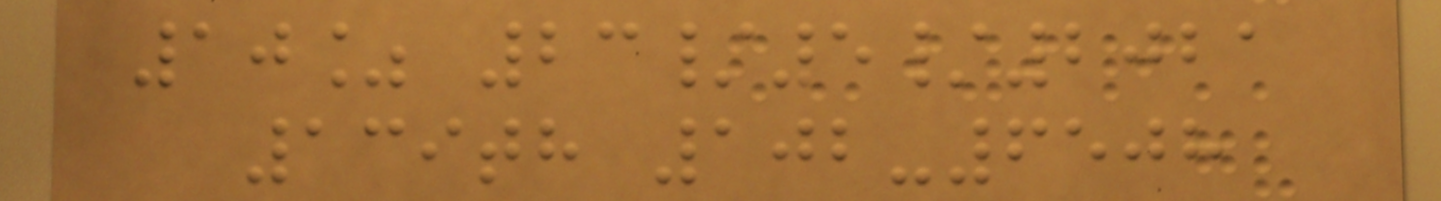10% 23/5/2021
139th 102-6508
